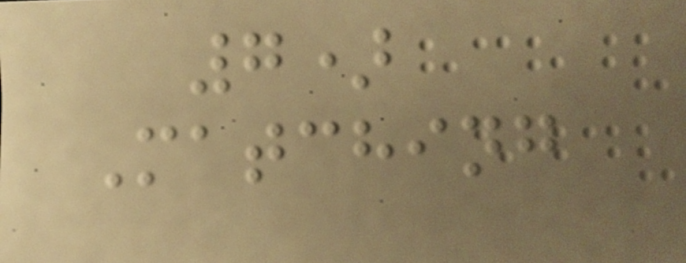7)
Matching
